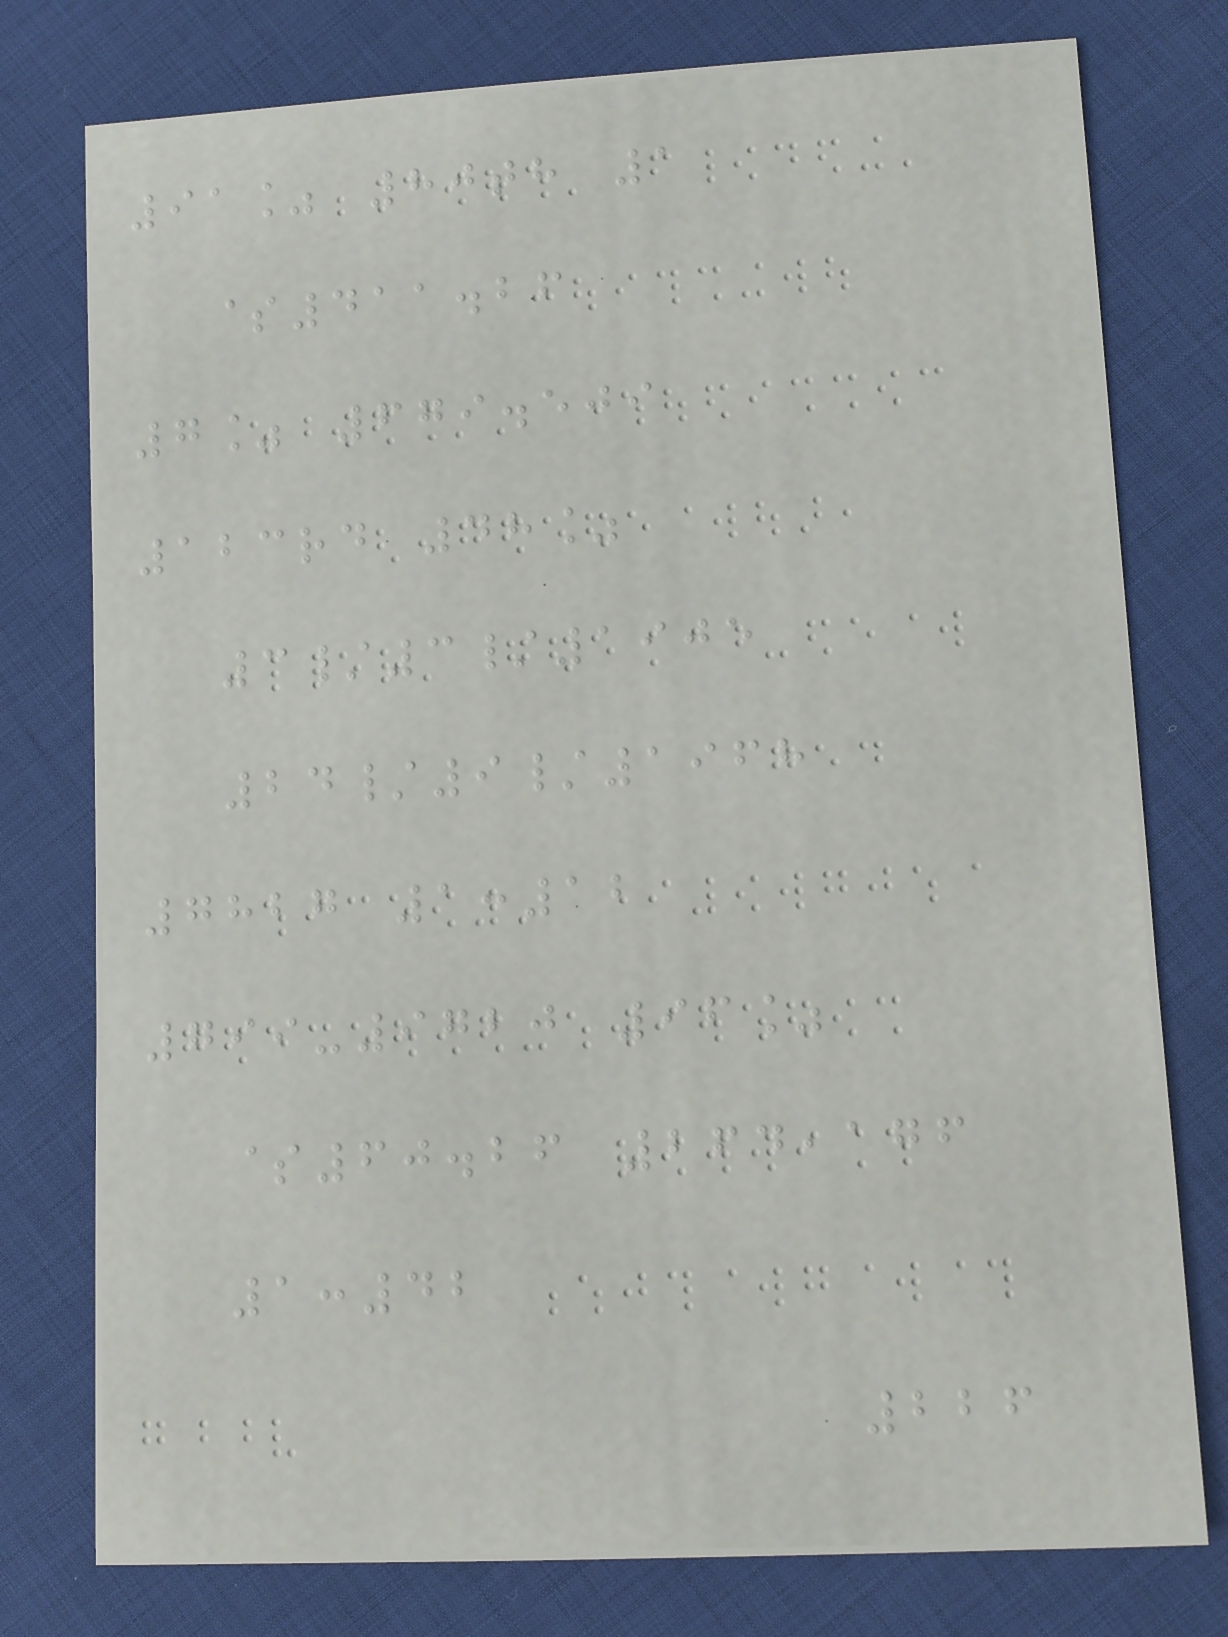91% 80th 1
$411.26
7% 679.509
123rd 48%
3/3/1905
24/9/1968
7827 1:12
799-9720 96%
$60.26 264,176
1:42
226
